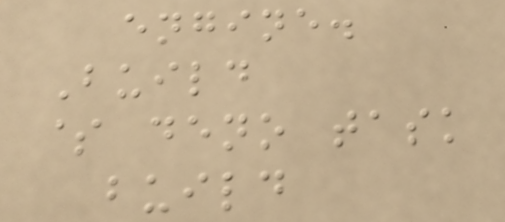engine.
Build
$ deno task
build
